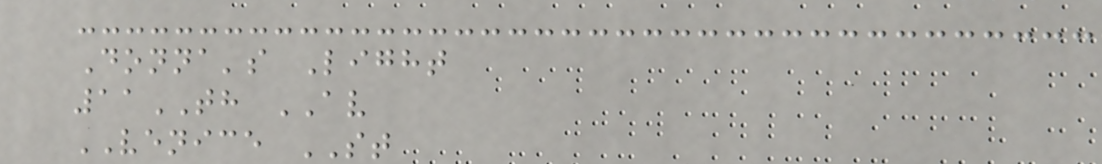Donna's Light
11TH AV
VENICE ST
